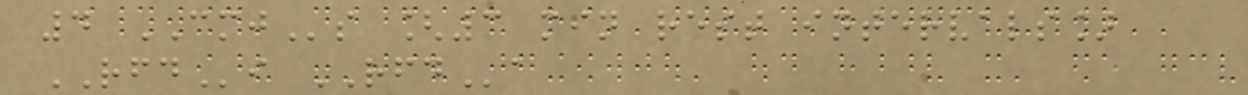4 CMJs [3 min rest intervals]
RFDi RFDa
